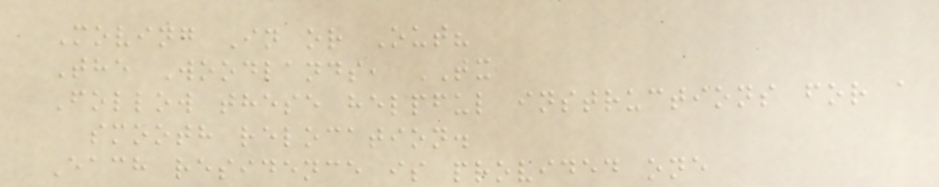Moving In or Out?
The Woodlands, TX
Follow these helpful instructions for a
smooth relocation.
Each residence is provided one
